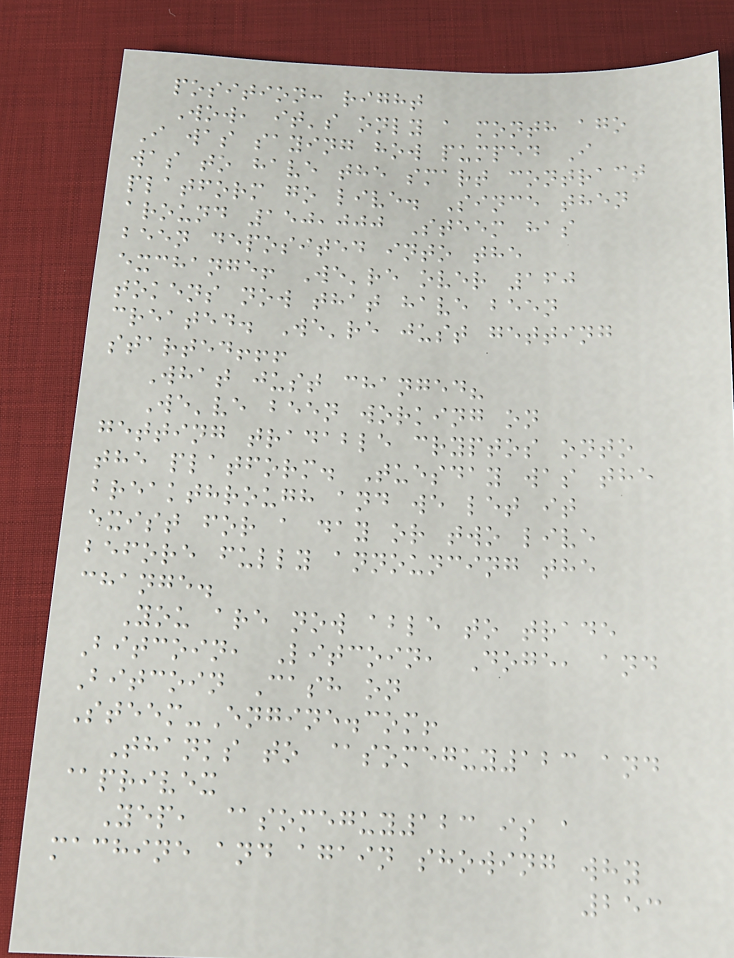position: right
Wow, it's only a month ago
I was saying how pumped I
was to have the smart contract
platform go live. Since then
around 150,000 Steem has
been deposited into the
exchange! We're over 160
tokens now that have been
created. We're just getting
started!!!
What just changed?
We've been working on
getting tradable cryptos onto
the platform. Tuesday was the
breakthrough and we let it
exist for a day or two live
before fully announcing the
change.
You are now able to trade
Bitcoin, Litcoin, Doge, and
Bitcoin Cash on
Steem-Engine.com!
Thanks to @someguy123 and
@privex
Yep, @someguy123 is a
machine and again showing why
253
